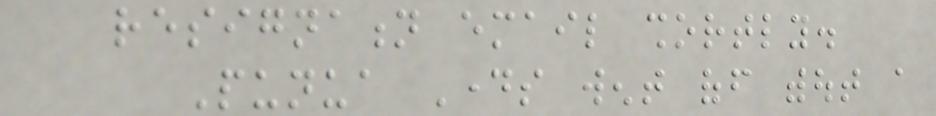resignation email shortly.
Punua Days went off without a
